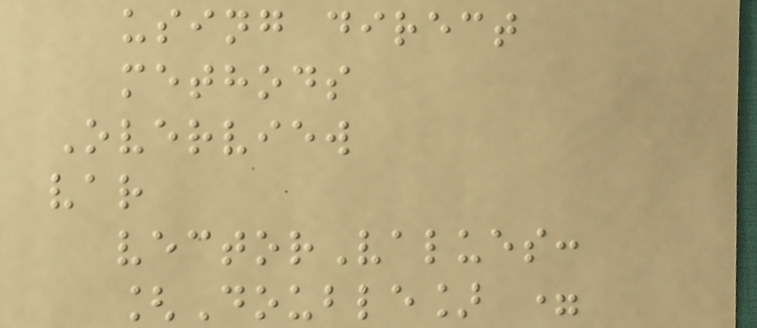using direct
methods
Overview
var
vectorValues:
[Double] =
